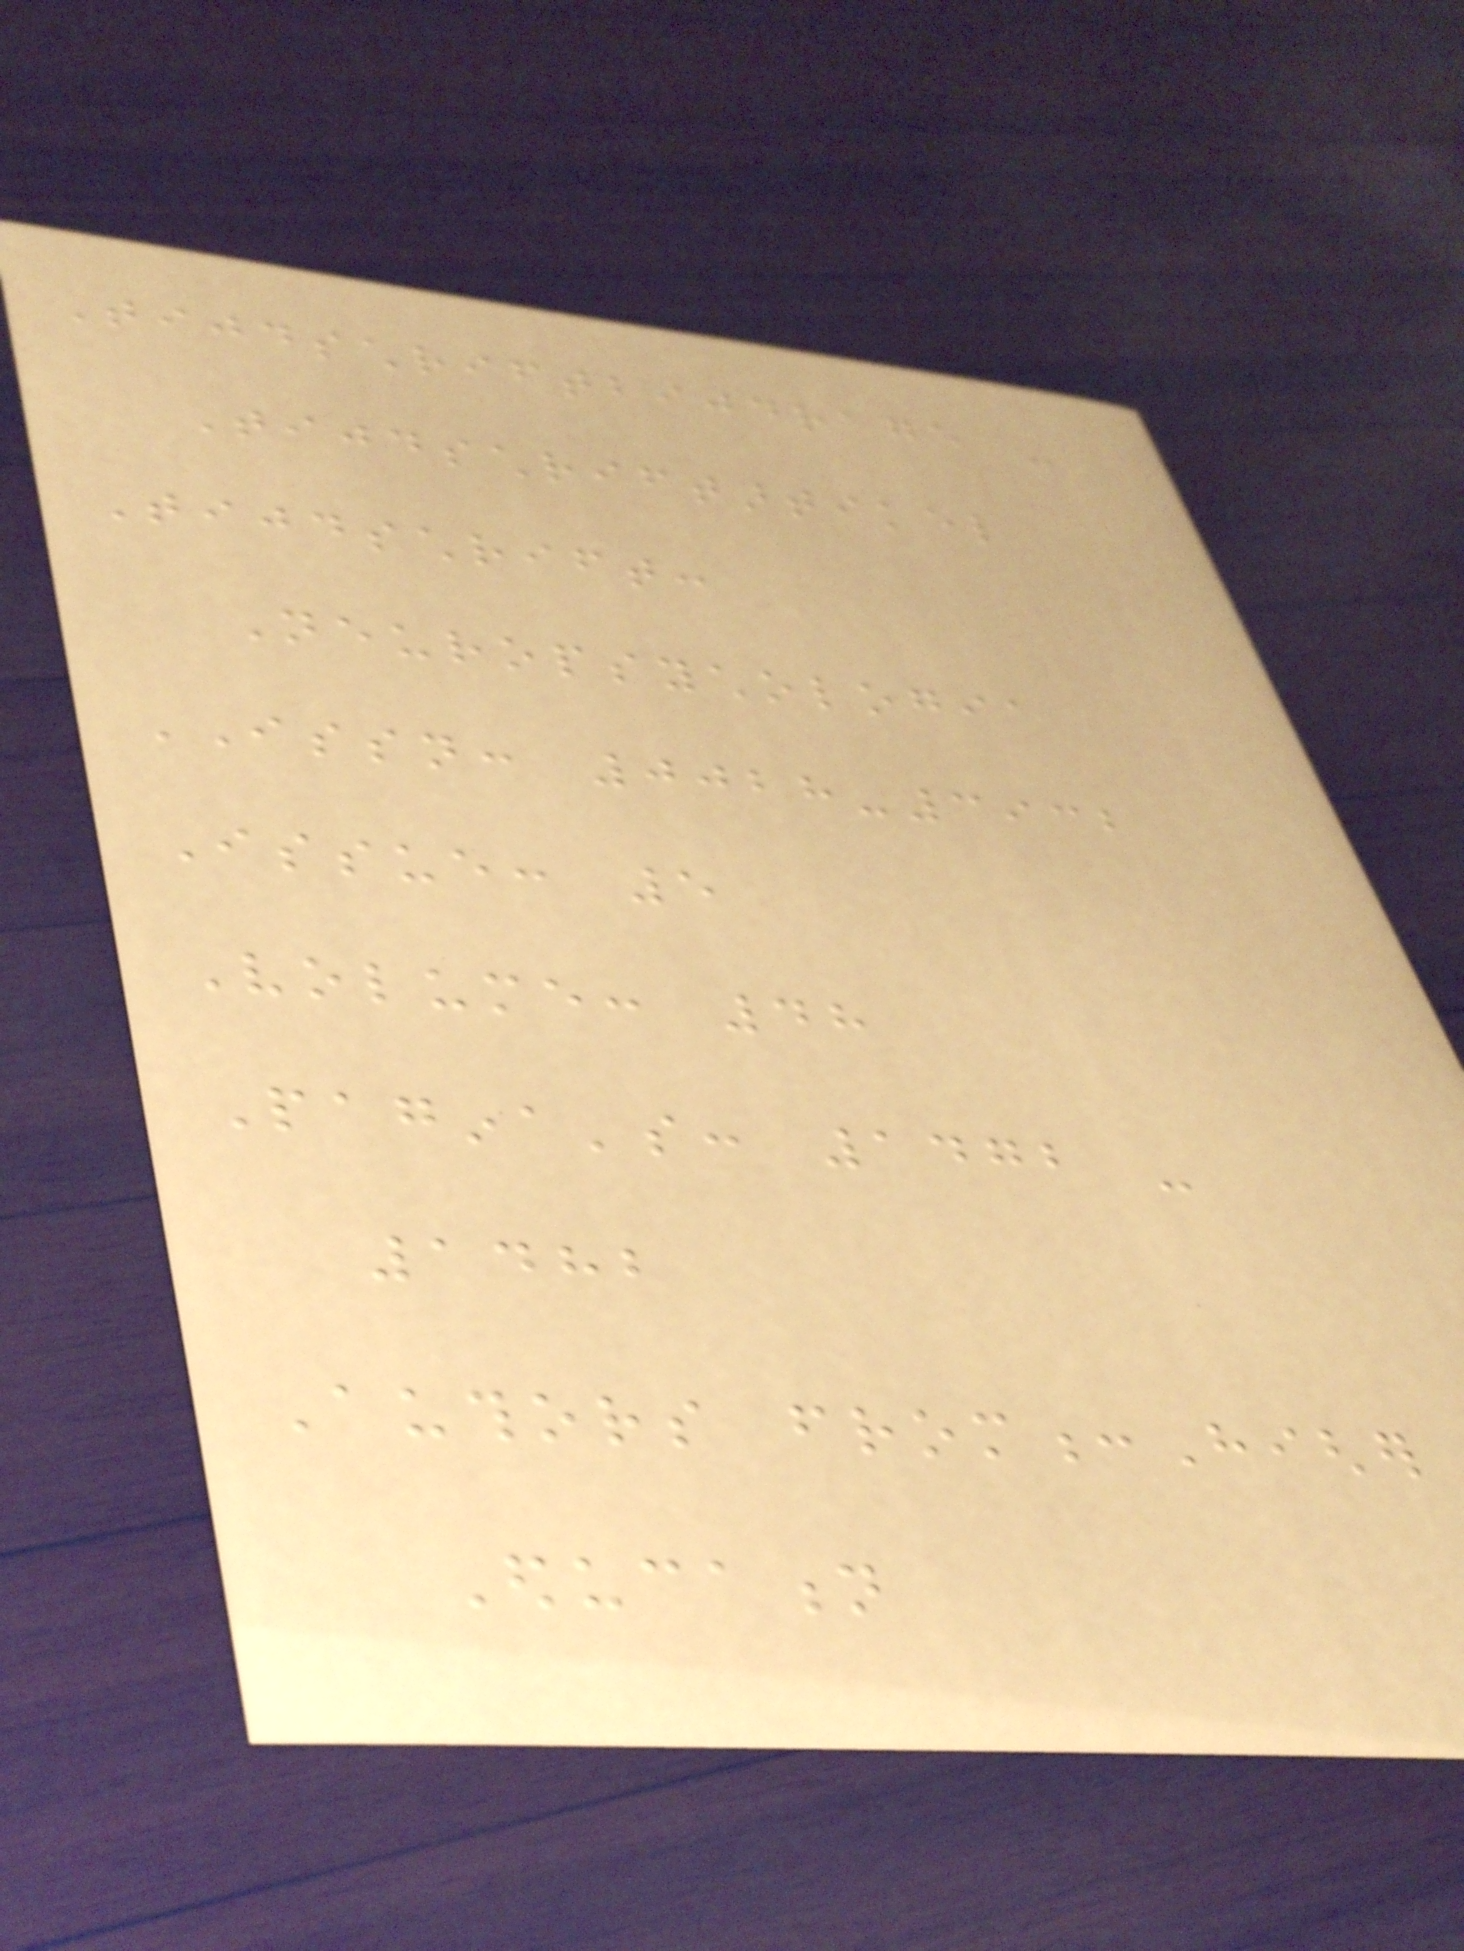Tijdschriftbijdrage -
Tijdschriftartikel
Tijdschrift:
Neuropsychologia
ISSN: 0028-3932
Issue: 5
Volume: 48
Pagina's: 1472 -
1482
Authors from:Higher
Education
